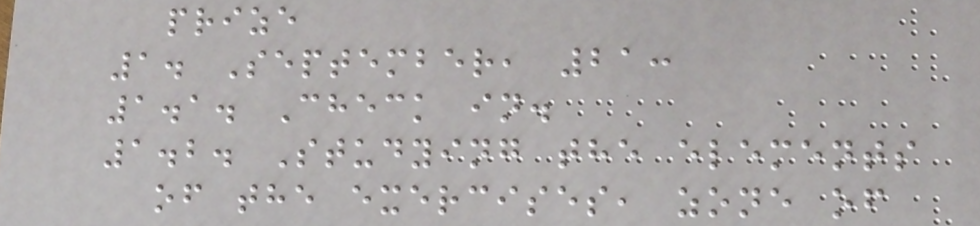prize
1. September, 21:
1.1. Check in.
1.2. Studying the elements
of the exercises, zone of
